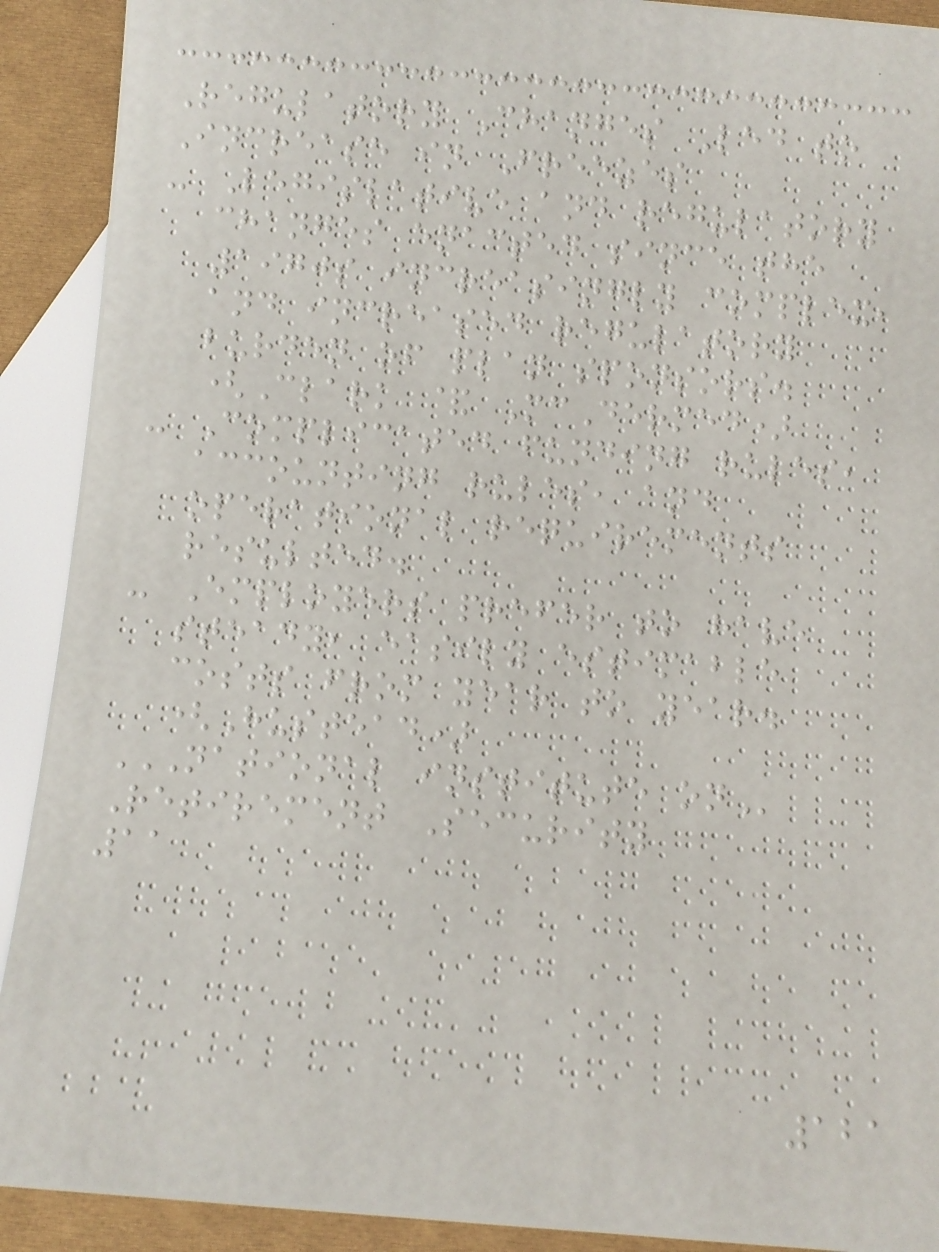Regulatory Changes Led to
Increase in Freezes
- Legislative and regulatory
changes enacted since the
1970s increasingly complex,
and increased regulatory
burden of plan sponsors.
(Clark & McDermed)
- Complicated funding rules,
accounting rules, and
operational requirements
resulted.
- Employers prefer to have
steady, easily estimable
costs from year to year.
(Hustead)
NATIONAL INSTITUTE ON
Retirement Security
11
121
